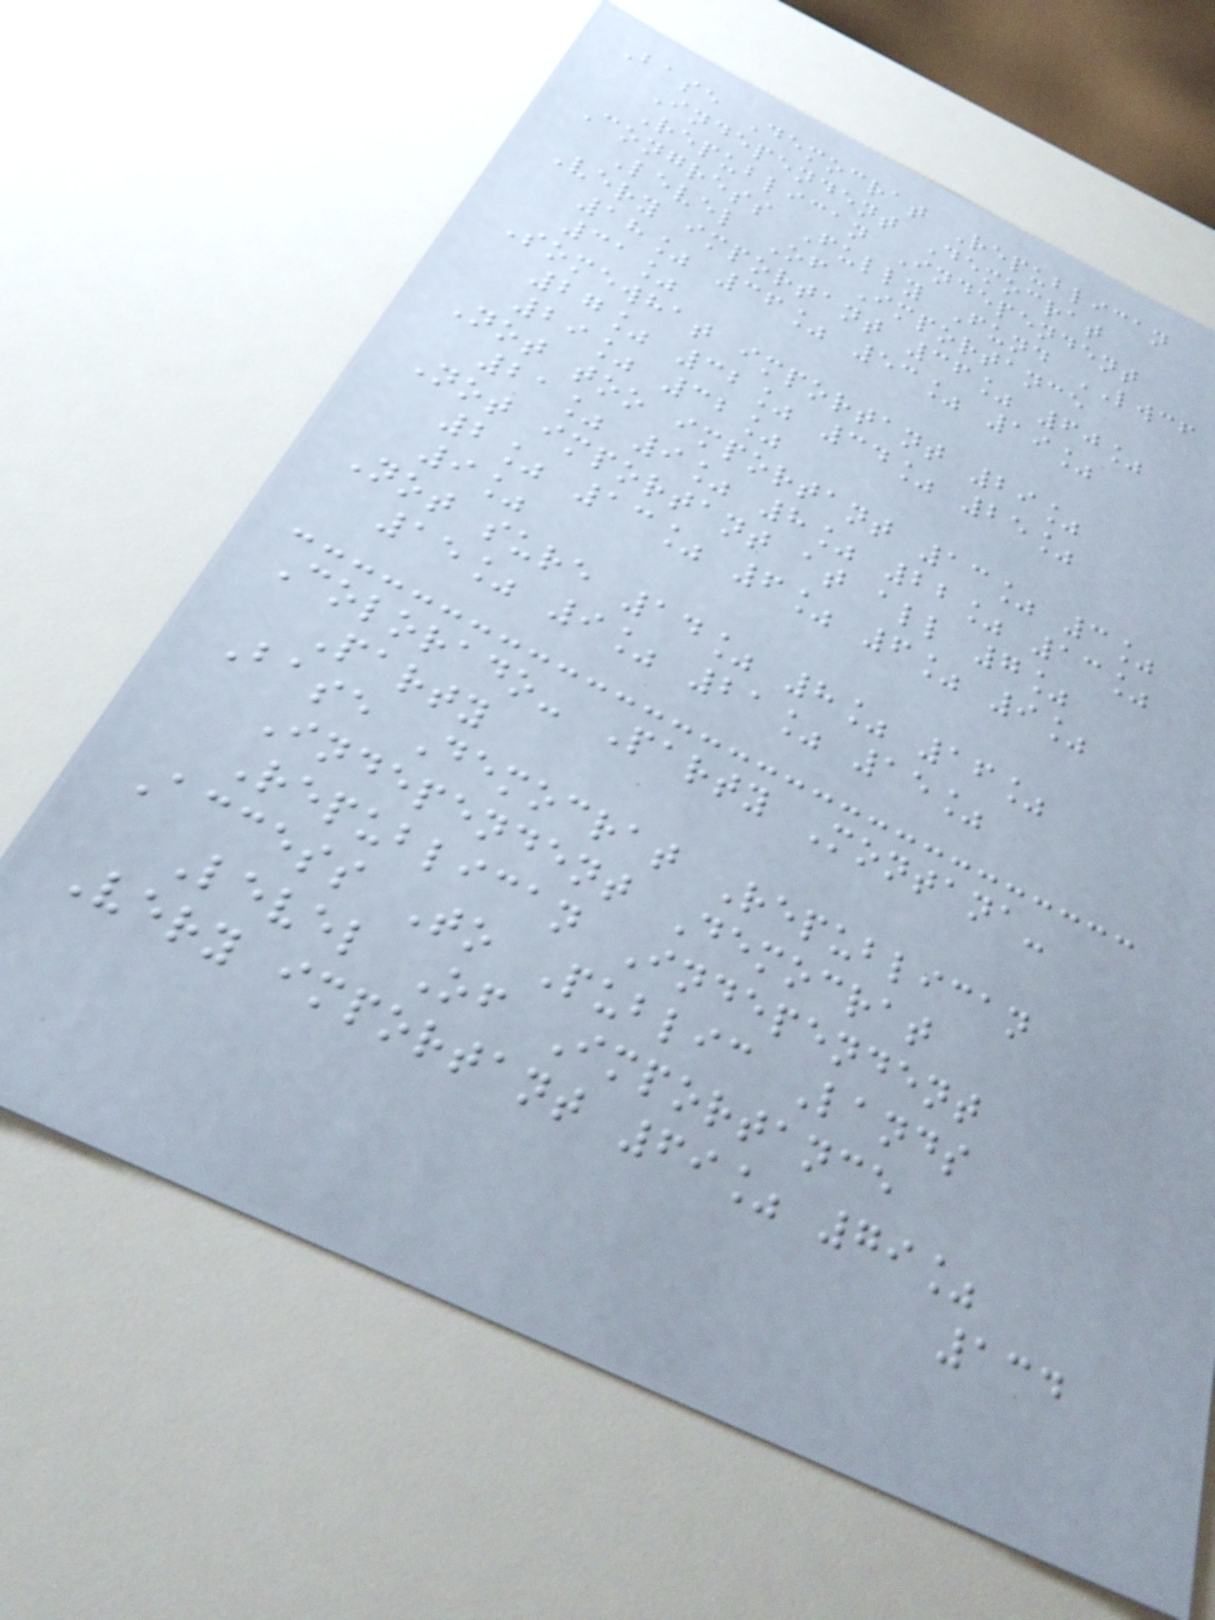Base Democrat Republican
Independent Democrat
Republican Independent
Congress Fully Fund LWCF
Level Of Importance
Very important 36% 60%
18% 36% 53% 19%
31%
Somewhat important 29%
27% 32% 34% 25%
29% 32%
Not too important 13% 3%
21% 9% 8% 22% 13%
Not important at all 7%
2% 13% 6% 6% 9%
9%
Not sure 14% 8% 16%
15% 9% 21% 15%
Colorado- Party Montana-
Party
Base Democrat Republican
Independent Democrat
Republican Independent
Access To Public Lands
Level Of Importance
Very important 69% 79%
134
